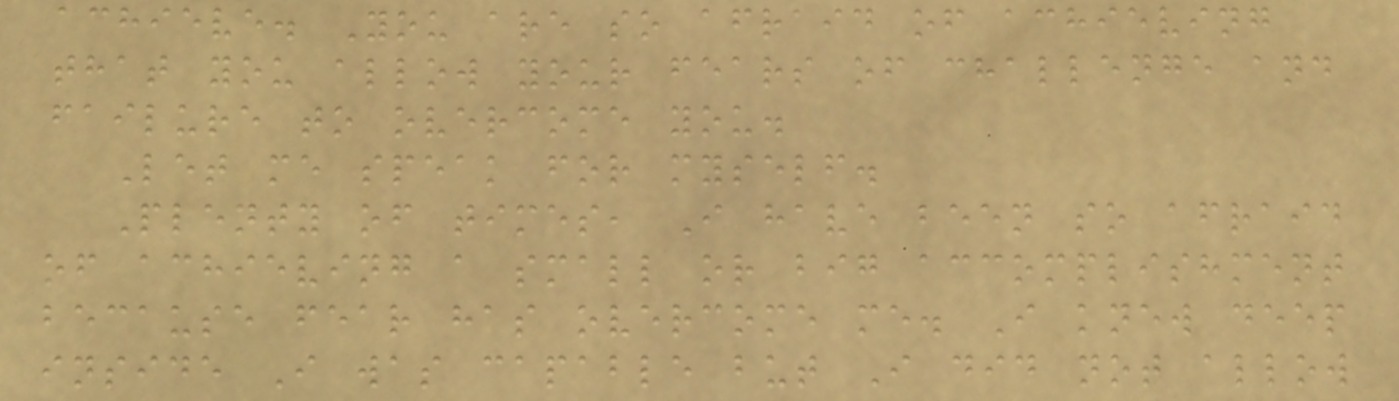achieve. You are so afraid of achieving
that you allow your fears of challenge and
failure to overcome you.
Let me speak for myself.
Plenty of times, I have been so afraid
of achieving a small or big accomplishment
because fear has overcome me. I knew deep
inside I was capable but I did not allow
